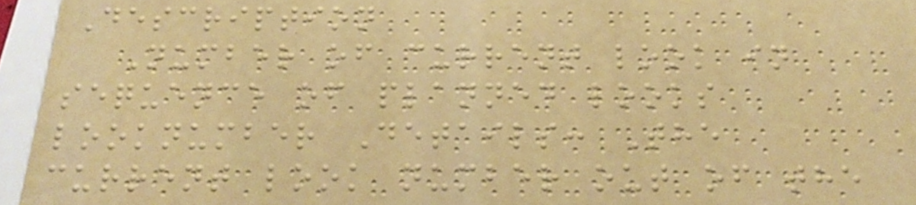Description
Number of current look in
sequence of planned looks
looknumber Details: The
current look number out of the
